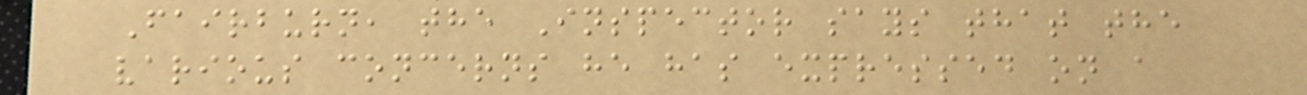Fairburn, the Inspector says that the
various concerns he has expressed on a
